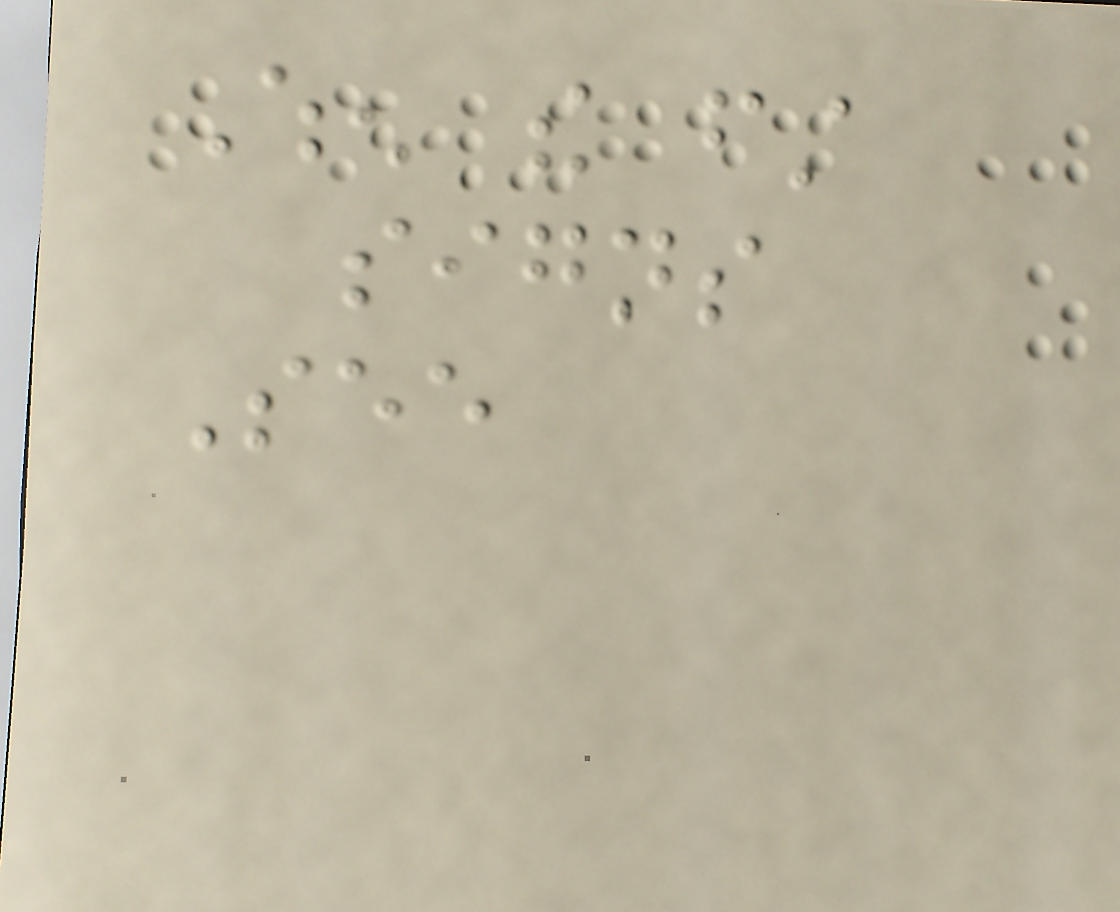When the first
signs
See
